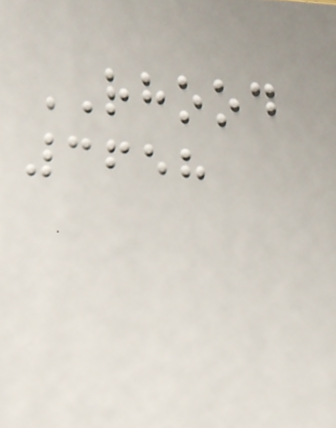RHOOD
3658
